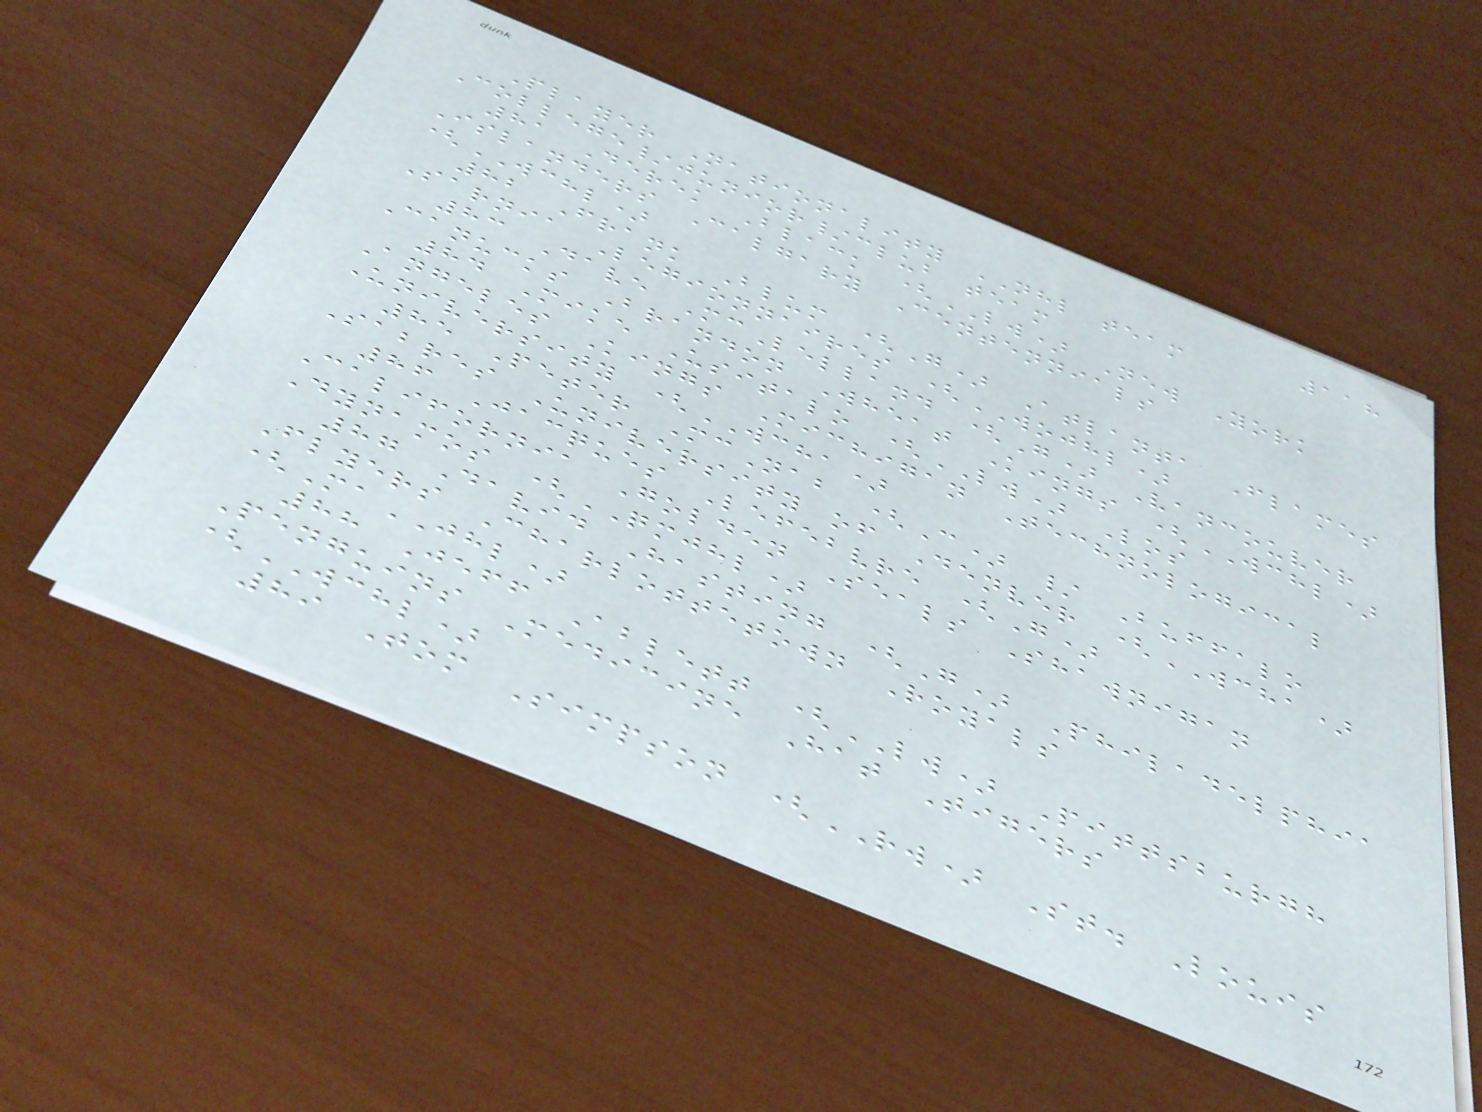118
Player Nationality NHL team
College/junior/club team
81 Derek Black (LW) New York
Islanders Calgary Centennials
(WCHL)
82 Frank Blum (G) Atlanta Flames
Sarnia Legionnaires (WOJHL)
83 Dave McLelland (G) Vancouver
Canucks Brandon Wheat Kings (WCHL)
84 Mike Usitalo (LW) Los
Angeles Kings Michigan Technological
University (WCHA)
85 Peter McNab (C) / Buffalo
Sabres University of Denver (WCHA)
86 Jacques Lefebvre (G)
California Golden Seals Shawnigan
Dynamos (QMJHL)
87 David Hasting (G) Philadelphia
Flyers Charlottetown Royals
(MaJHL)
88 Jeff Ablett (LW) Pittsburgh
Penguins Medicine Hat Tigers
(WCHL)
89 Tom Simpson (RW) St. Louis
